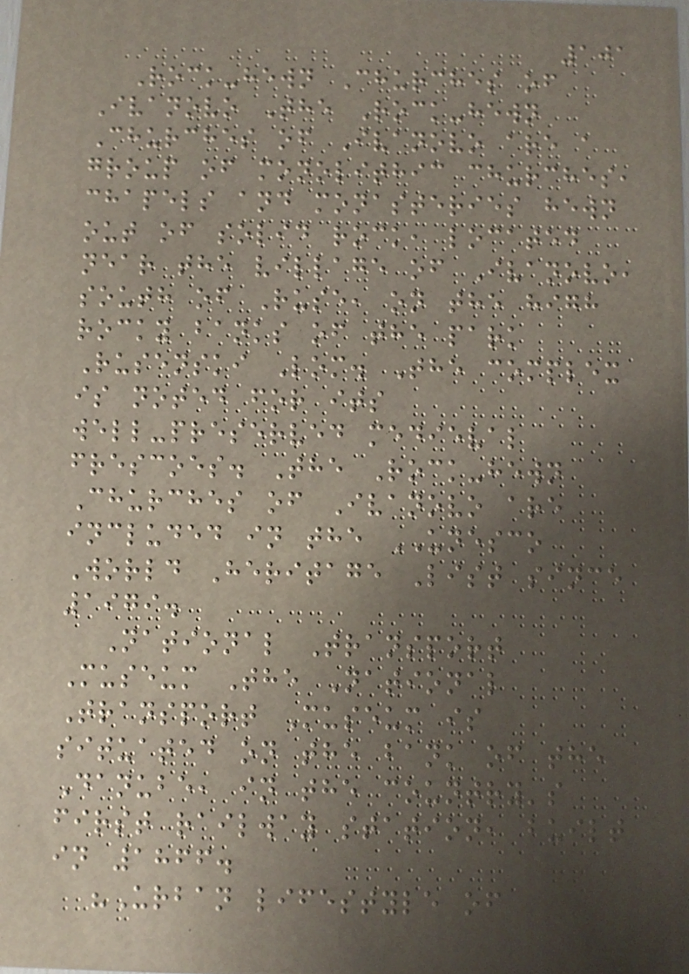101
Rock-hewn Churches of
Ivanovo The Rock-hewn
Churches of Ivanovo are a
group of monolithic churches,
chapels and monasteries hewn
out of solid rock, located
near the village of Ivanovo,
south of Ruse, on the high
rocky banks of the park
Rusenski Lom. The complex
is noted for its
well-preserved medieval
frescoes. The Rock-hewn
Churches of Ivanovo are
included in the UNESCO
World Heritage List since
1979.
National Transport
Museum The National
Transport Museum is
situated on the bank of the
Danube, in the country's
first railway station, built
in 1866.
"Urban lifestyle of
